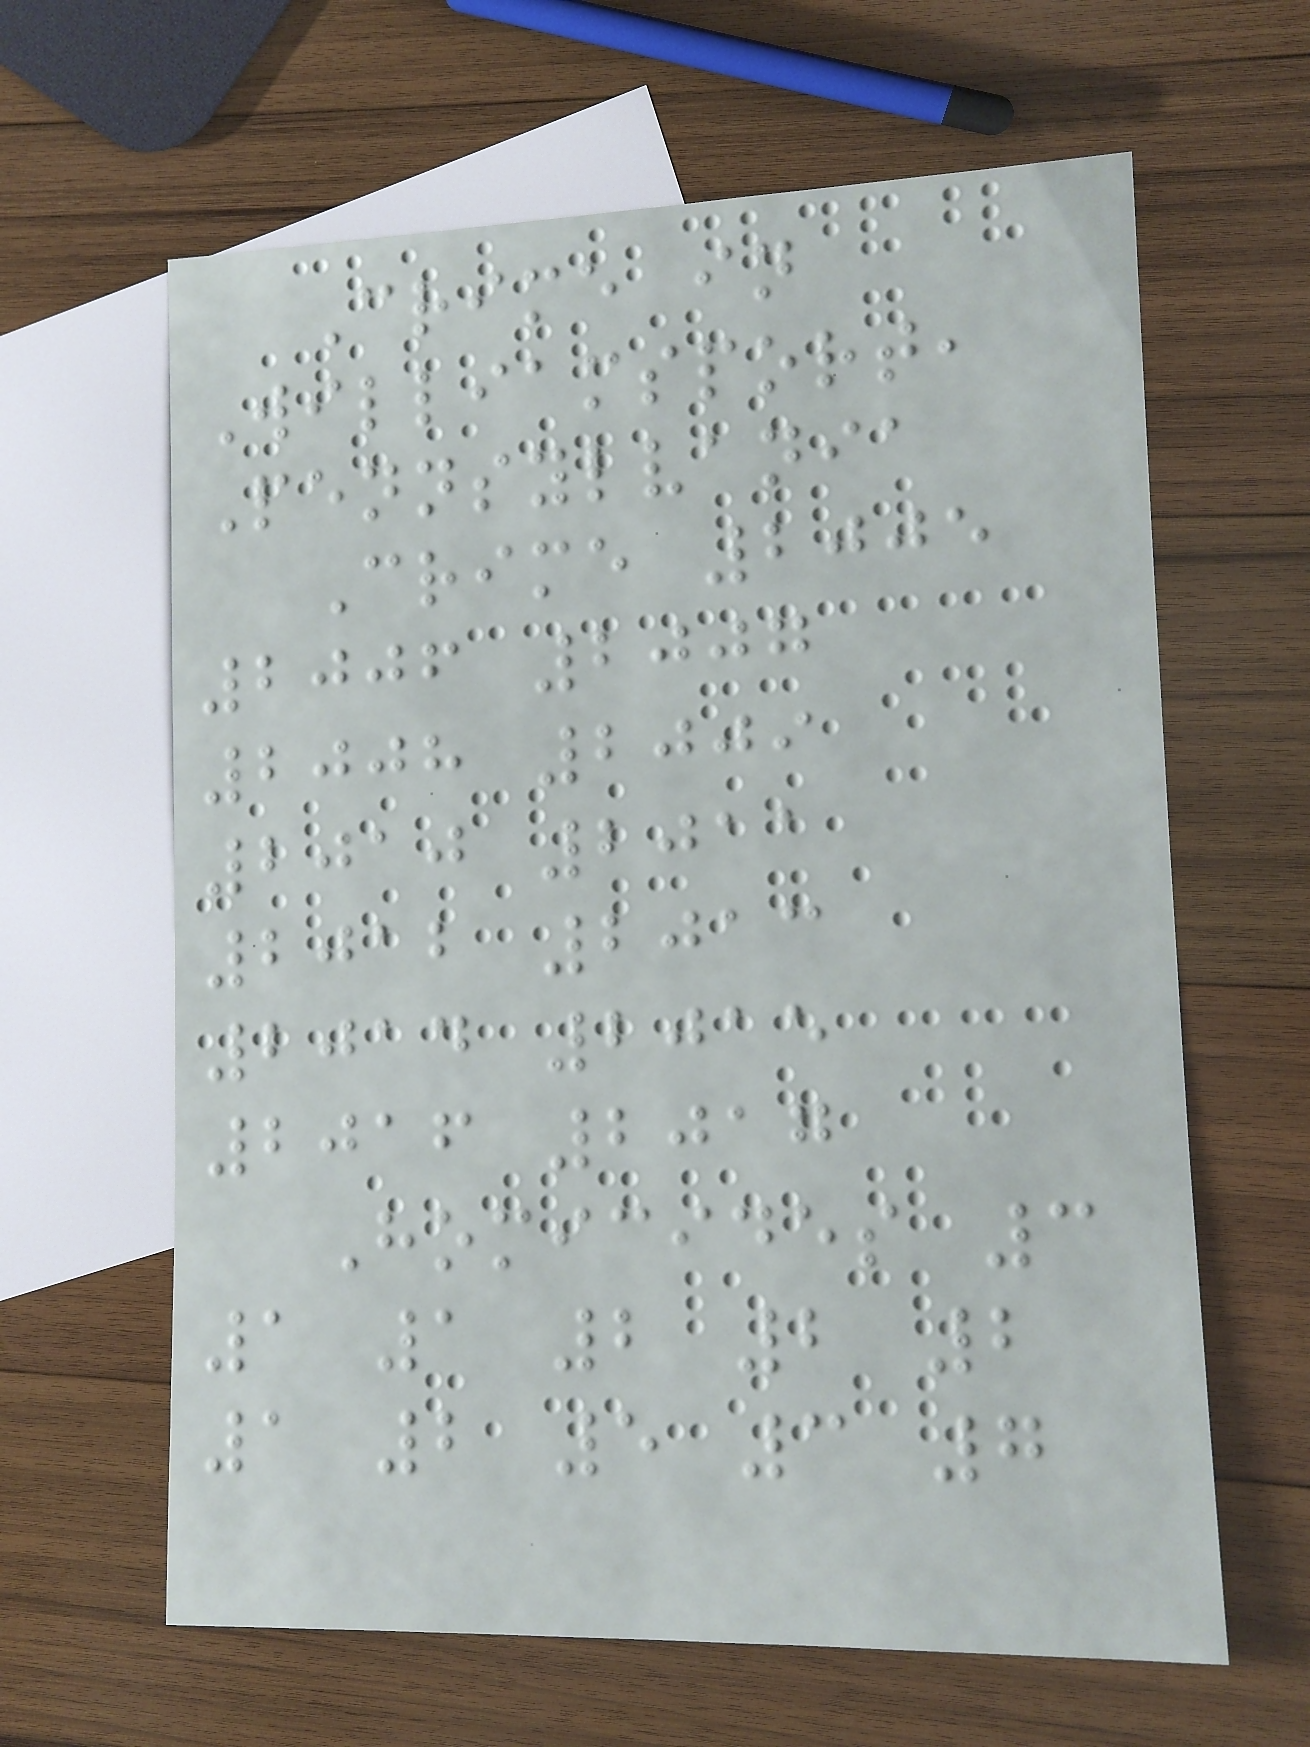Crime in
Williamsport,
Pennsylvania
Crime 2005
2006 2007
2008 2009
2010 2011
2012 2013
2014 2015
2016 2017
Homicides 3
1 1 2 2 2
1 2 5 3 7
